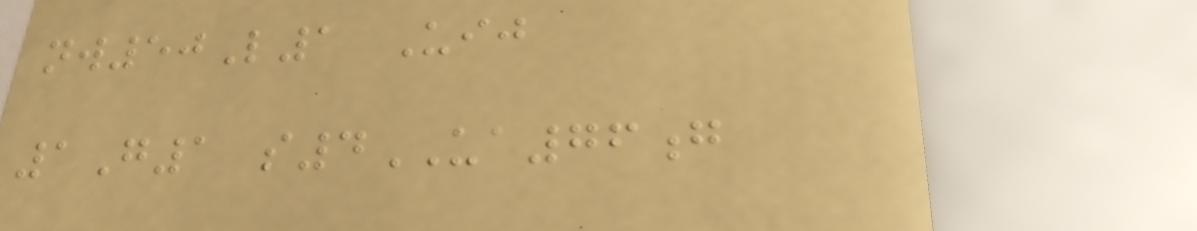nw50L1 Uij
1G1 s4UA76g
